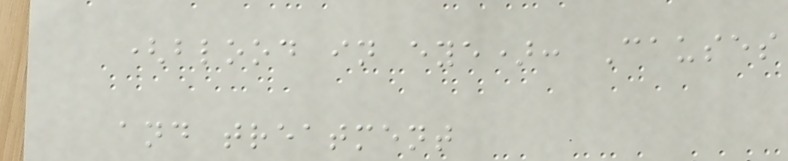(blood in eye): Causes
and treatment
